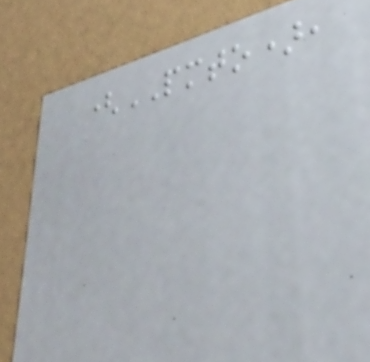(PMTO),
